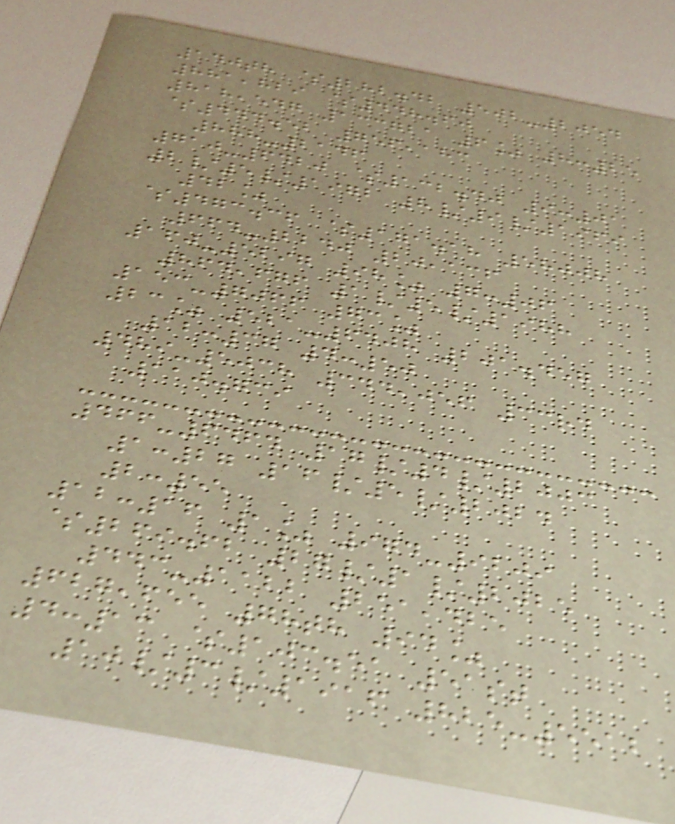140th $282.42 502-2054
881,829 $448.60
818,547 133721 6% 8:25
$444.52 756,183
888-2146
710-6420 $132.40 9:01
2/5/1972 8/9/1969
42%
$473.36 $171.18 58008
664-2240 20,136
160-5297 98% 7:06
864,676 1/5/1988
153-7066 73%
23% 521-6408 201.457
12:37 4:50
489-5038 344,056 33rd
110.739
466-6464 17/4/2003
1:27 16/5/2024
2:55
12:16 1% 974-9209
$269.62 27/1/2025
443-1122 251,425
627,655 78th 94%
4:13 $103.51 51st
10/3/1916 825-5512
